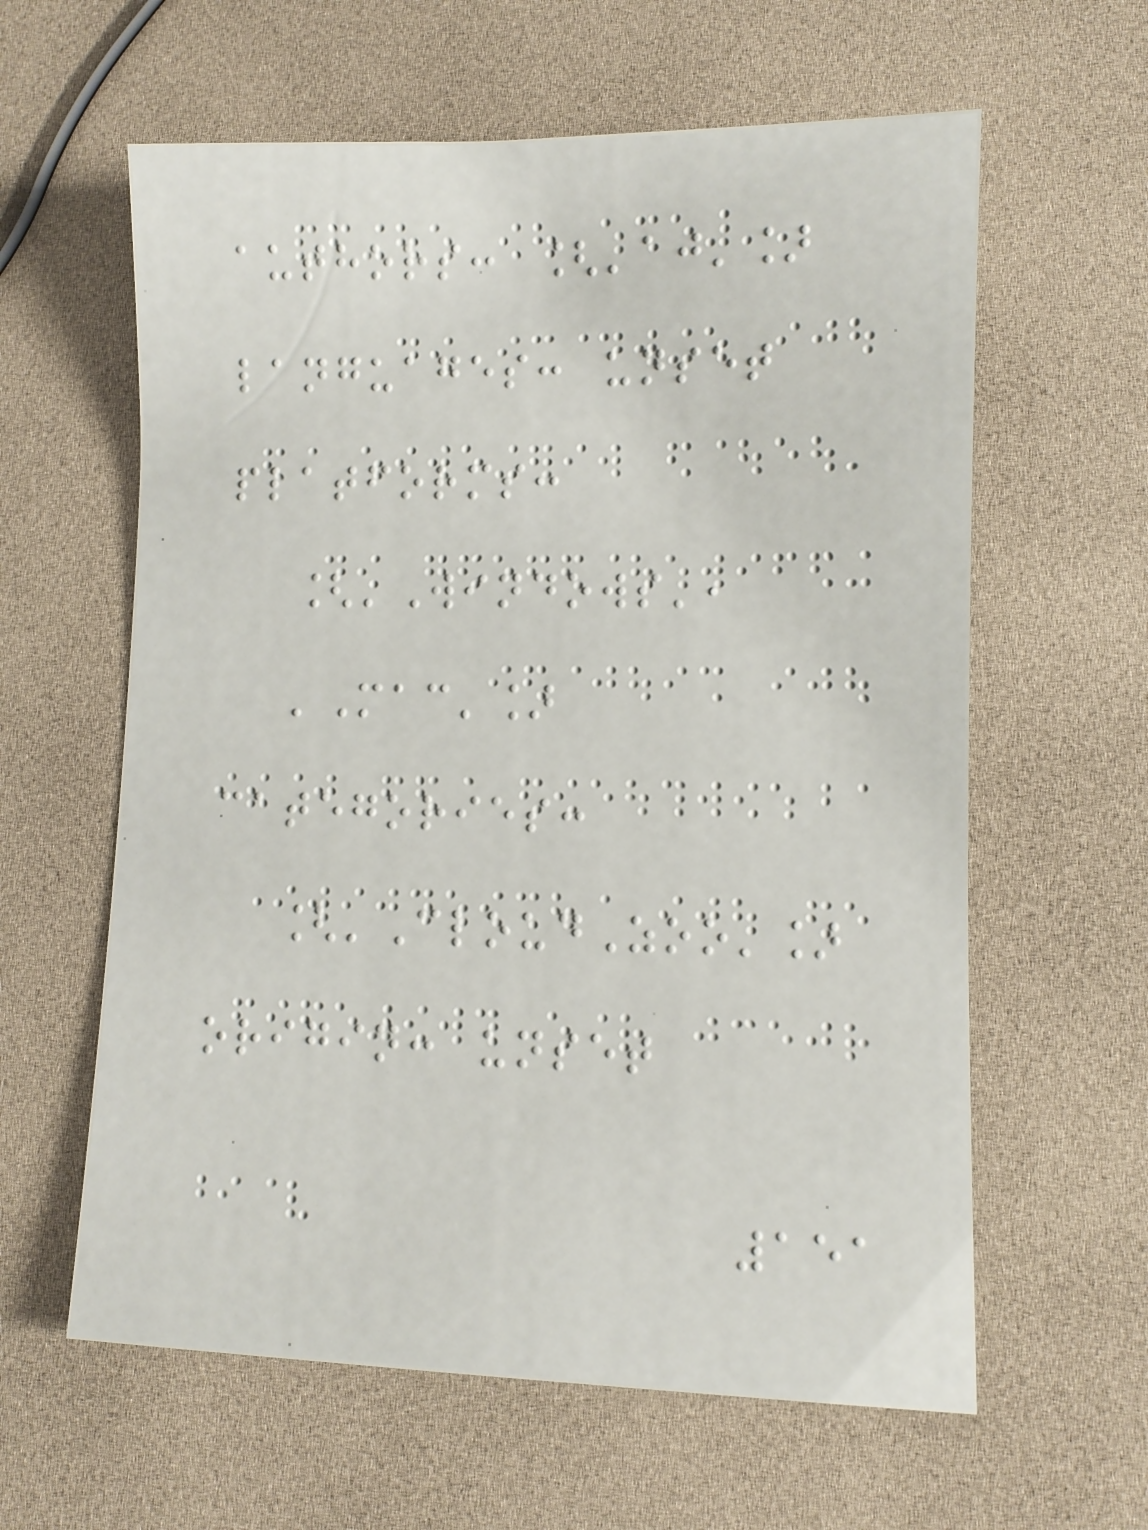authors: ['aj']
languages: unset
platforms:
['Windows',
'Mac']
categories:
['CloudZoo']
origin: unset
151
